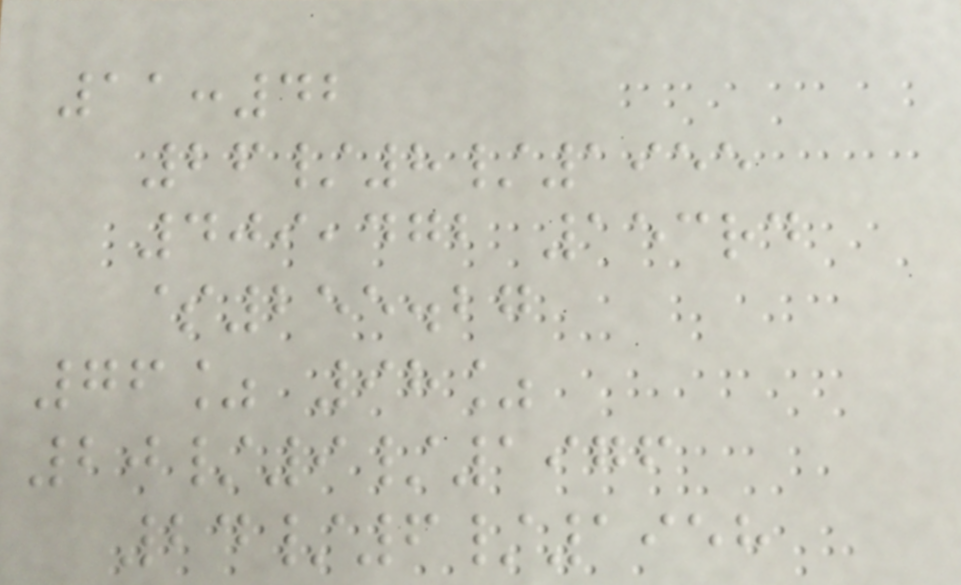11:42
26/8/1955
409,472 153rd
$255.27
76% 98%
20/9/1976
24/6/1958
